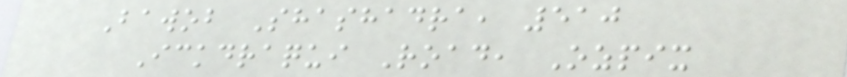Bawob Shashadra, 510
Ickdraqui Road, Ozpix
